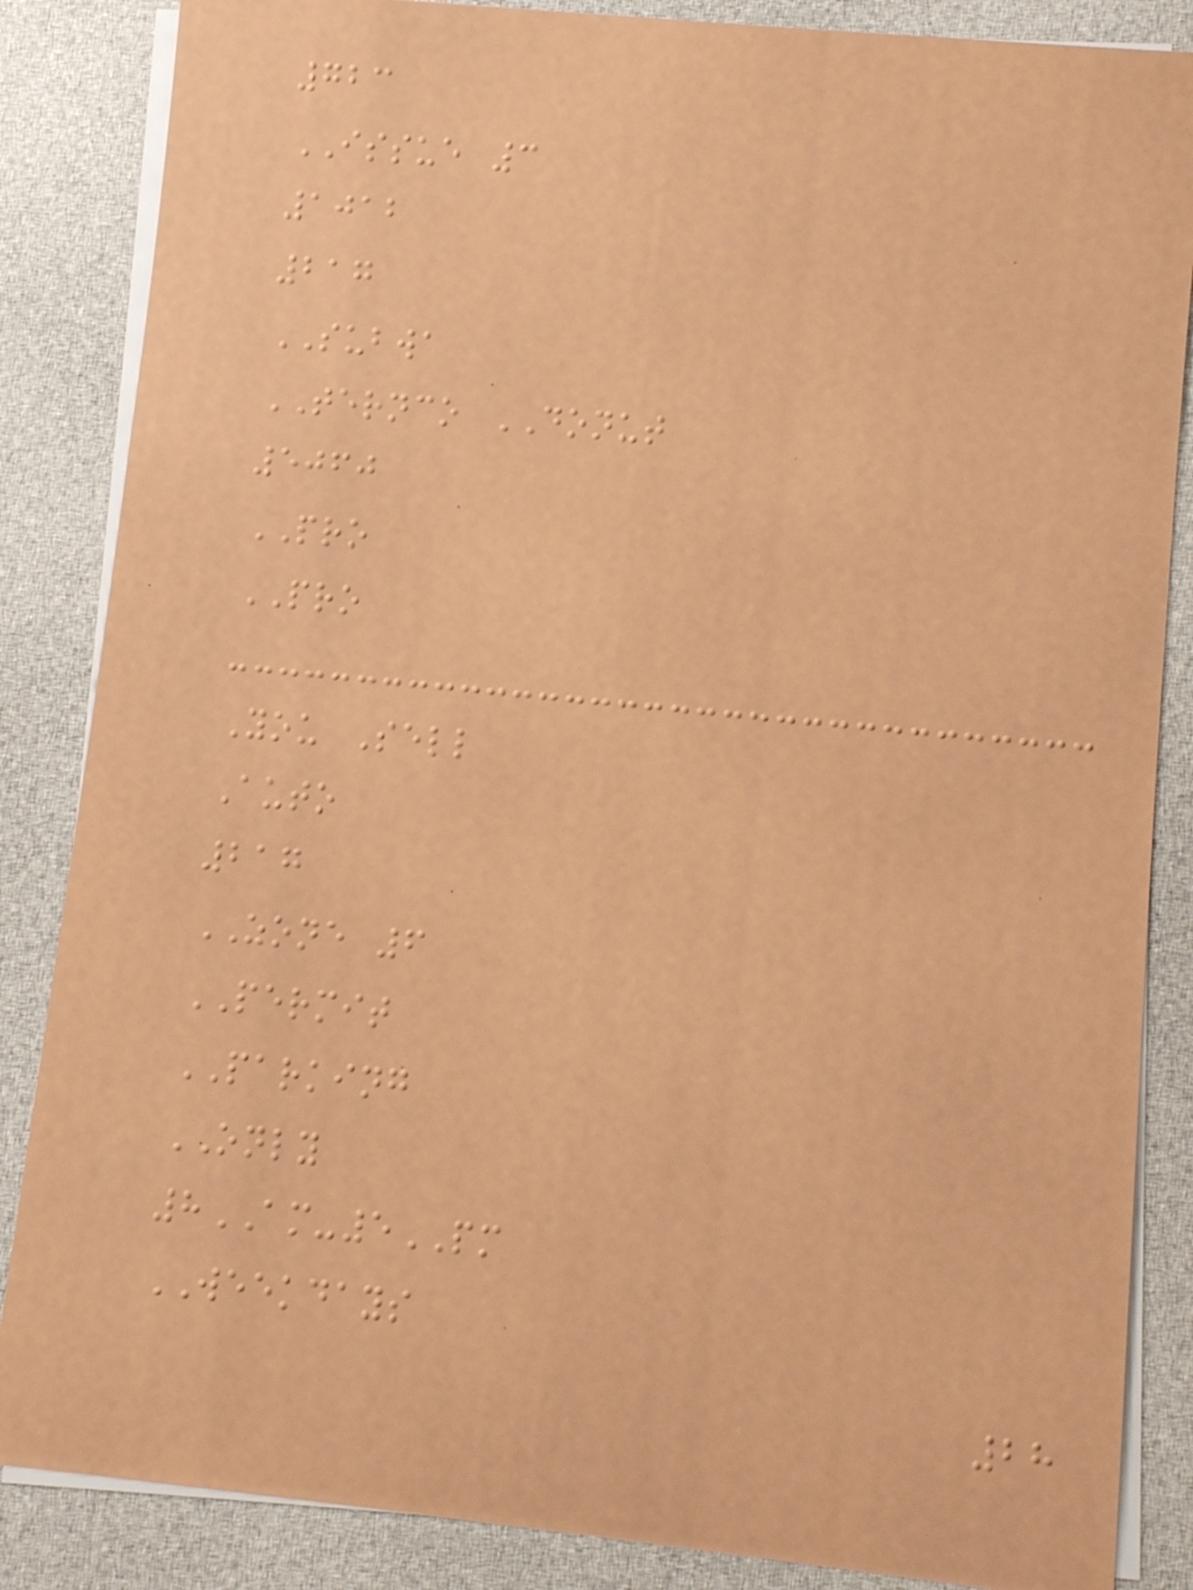723
ISSUE 3
1012
217
SUBWA
TERNCO DONUT
5060
PRO
PRO
You Sell
Auto
217
ZONE 6
PERMIT
PARKING
ONLY
8AM-5PM
WEEKDAYS
28
